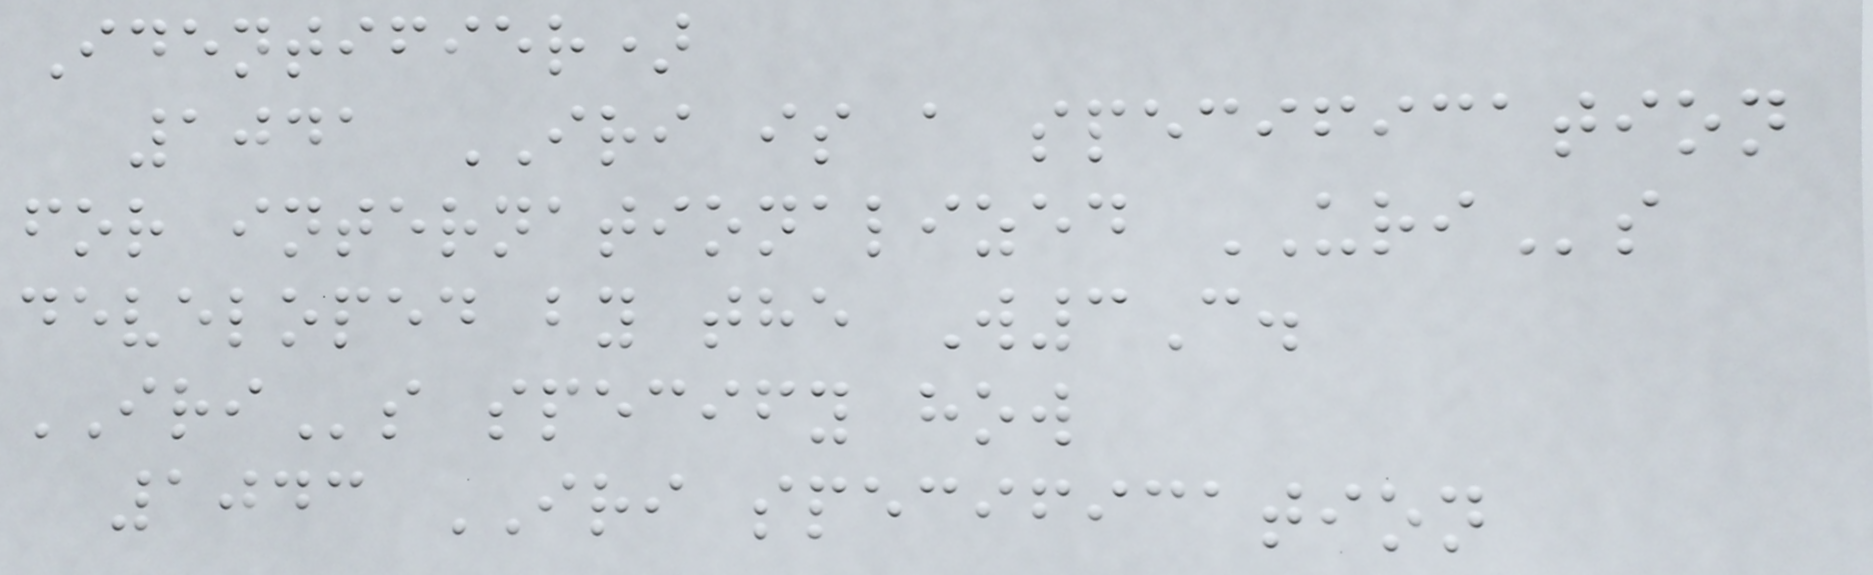Identifier)
1041 IRI is a specification
for internationalized URIs
developed by the W3C.
IRIs specify how
1043 IRI specification
